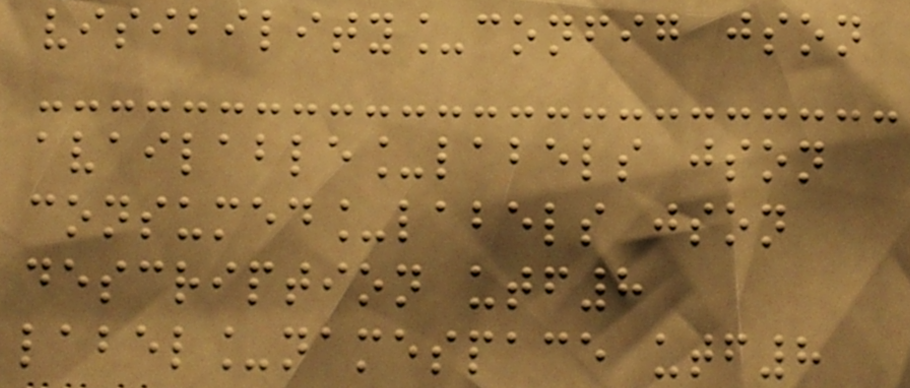visibility_config json
available_labels json
consumed_labels json
description utf8
label_namespace utf8
